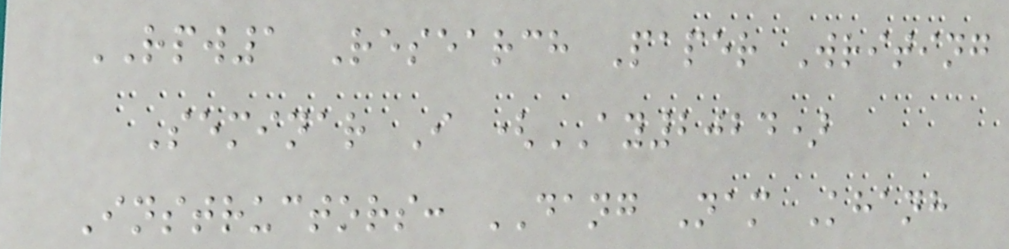RPW1 Research Paper Writing
Seminar I (AY2024)
Instructors: DANG Nam Khanh
